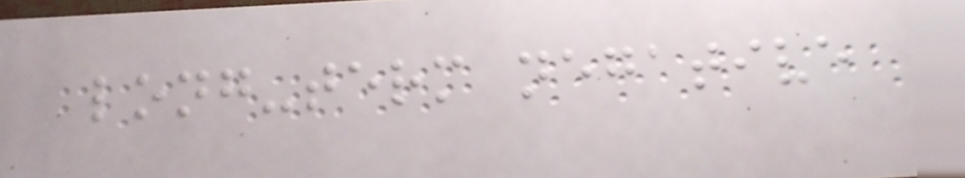long-term negative
